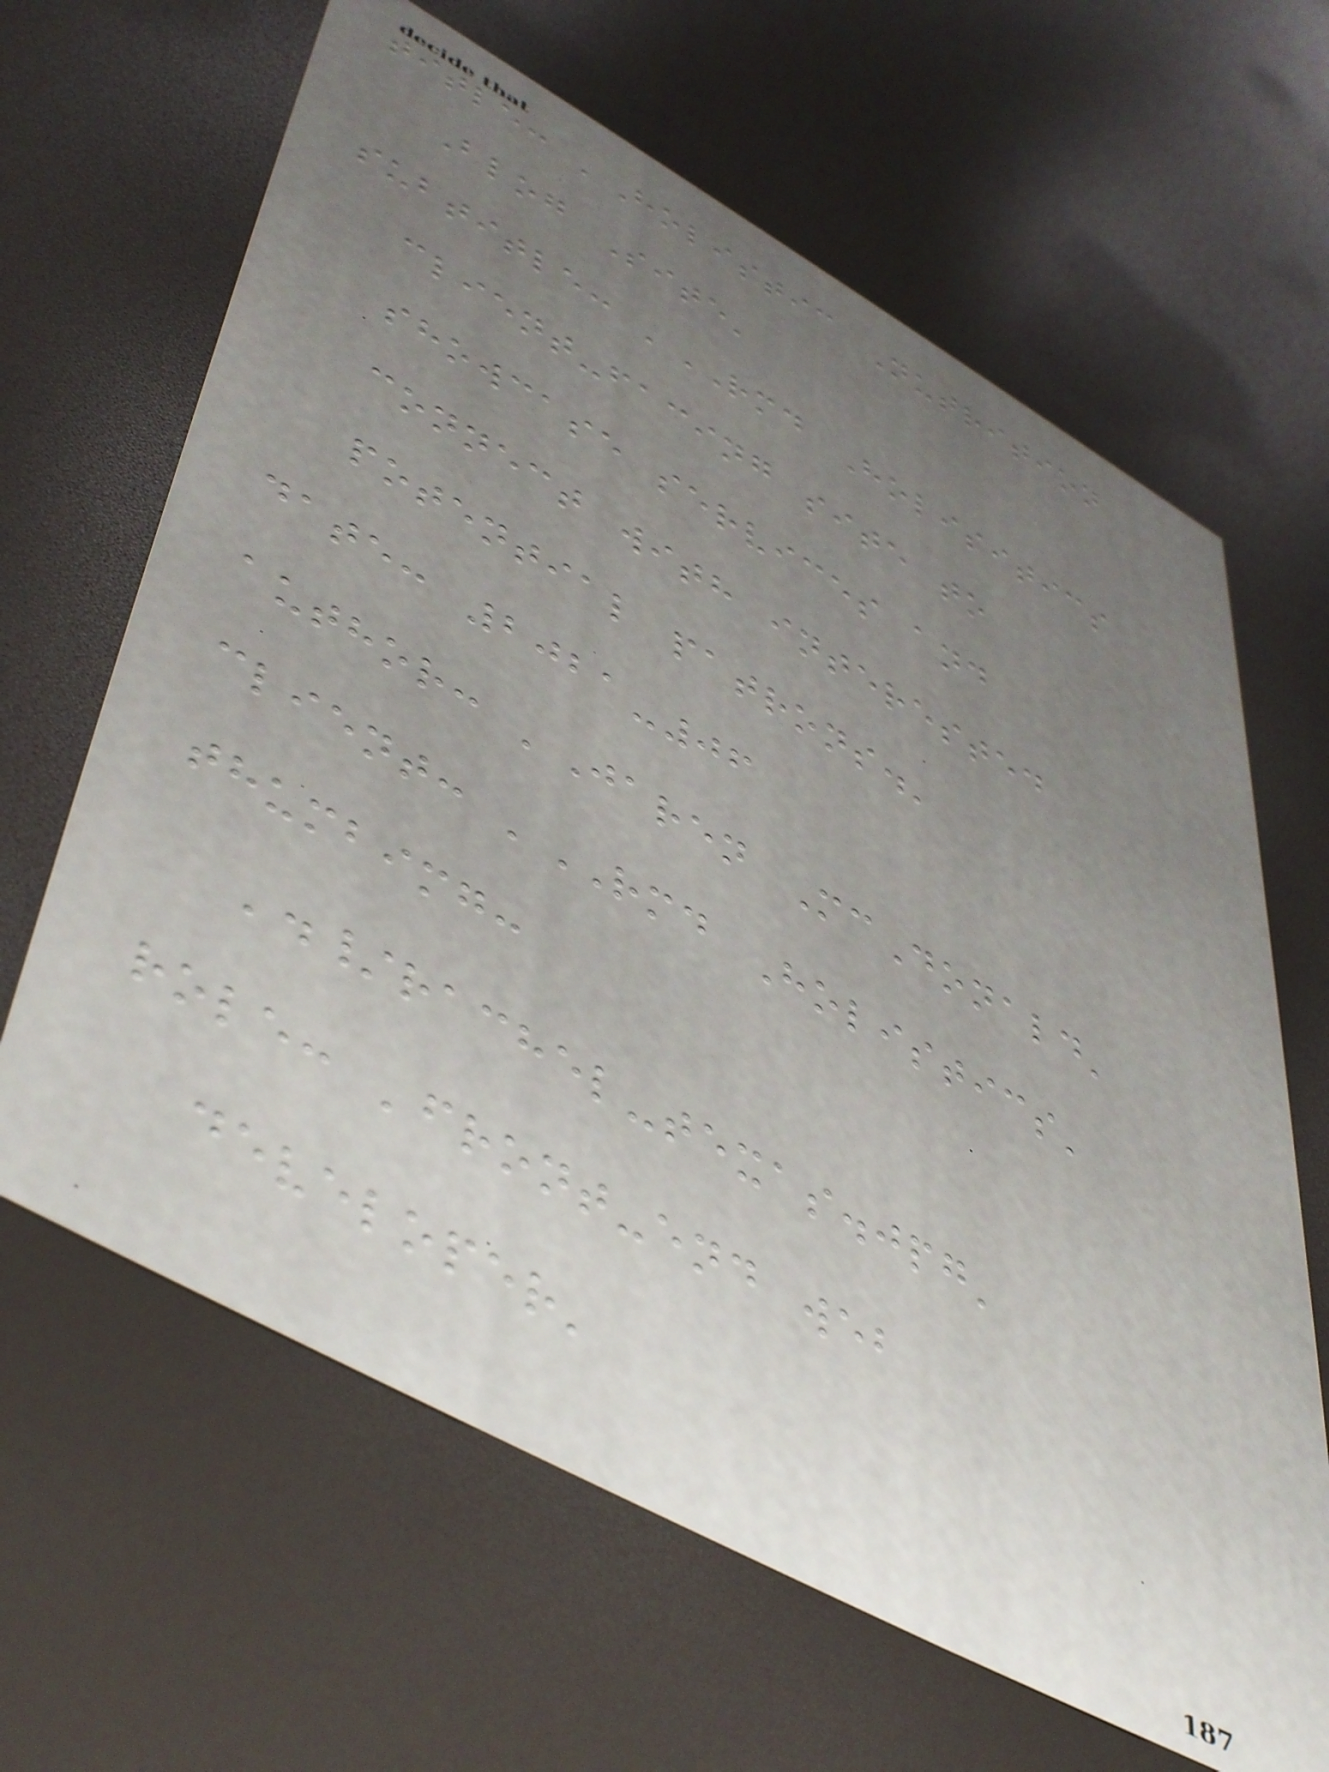title: 'Holistic Nutrition
Blog Site'
subtitle: 'RMD Holisitics
client-facing site to
showcase services and
connect with interested
potential patrons.'
date: 2021-06
author: 'Jaren McDonald'
client: 'RMD Holistics'
thumbimg:
'./rachel-texas.jpg'
role: 'front-end web
developer'
